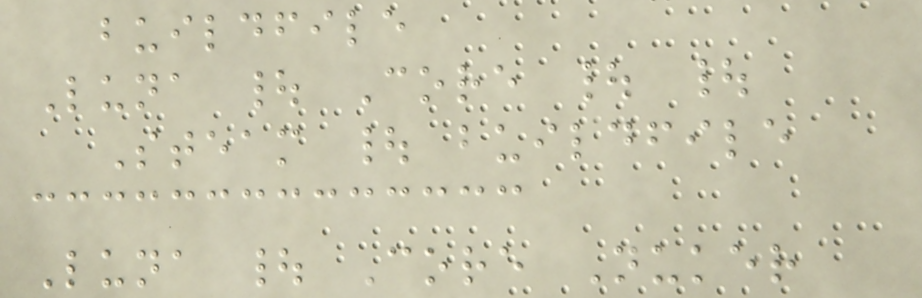buildfile
Luna | Core | |
Steam | buildfile
Luna | Core Nuker
